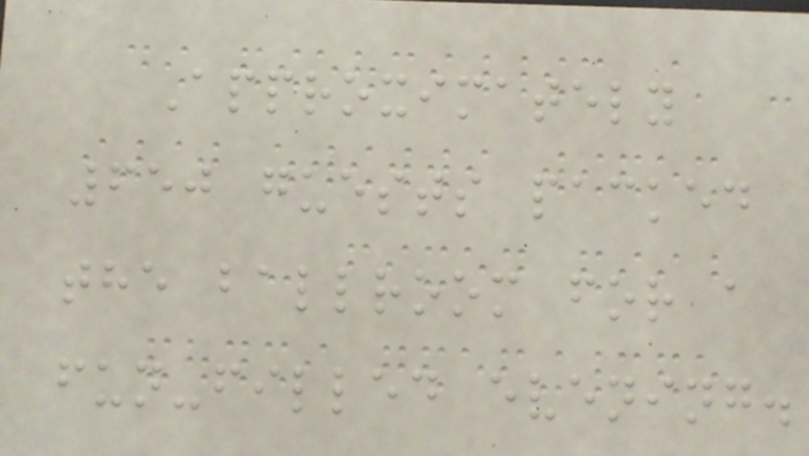Approximately
650 guests packed
the ballroom for a
fun-filled evening.
